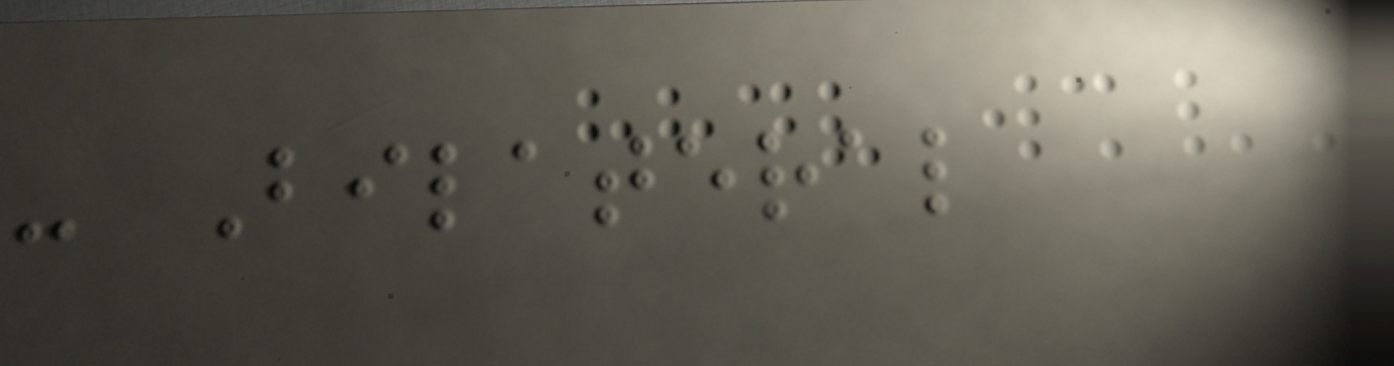- Bilateral
